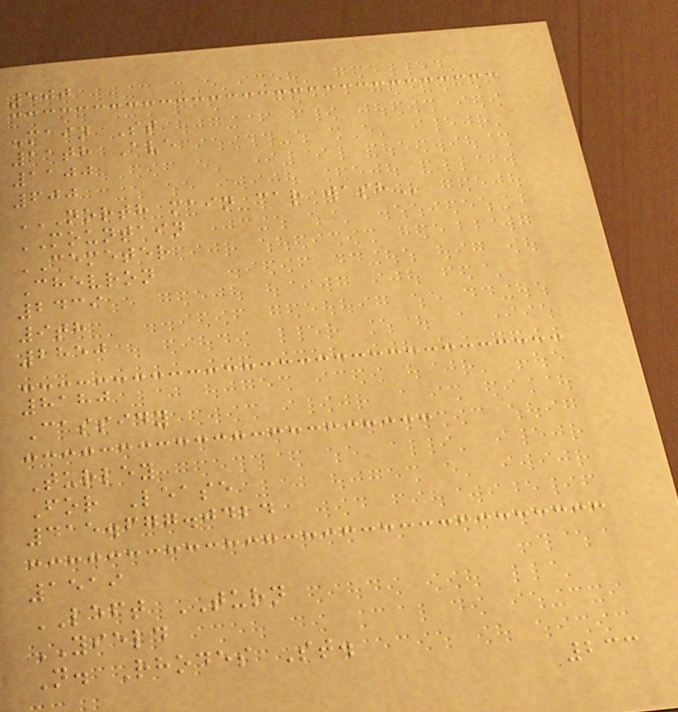500
Main St
11th Ave
1100
600
NORTH MAIN CAR WASH
MOUNTAIN
CEMETER
Chevron
2439
9th
2850
8180
Cassidy
Turley
For Lease
415.677.0424
1519
LEFT TURN
YIELD
N. Rhodes St.
233
